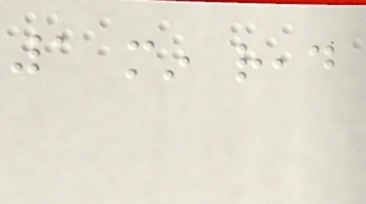1 min read
